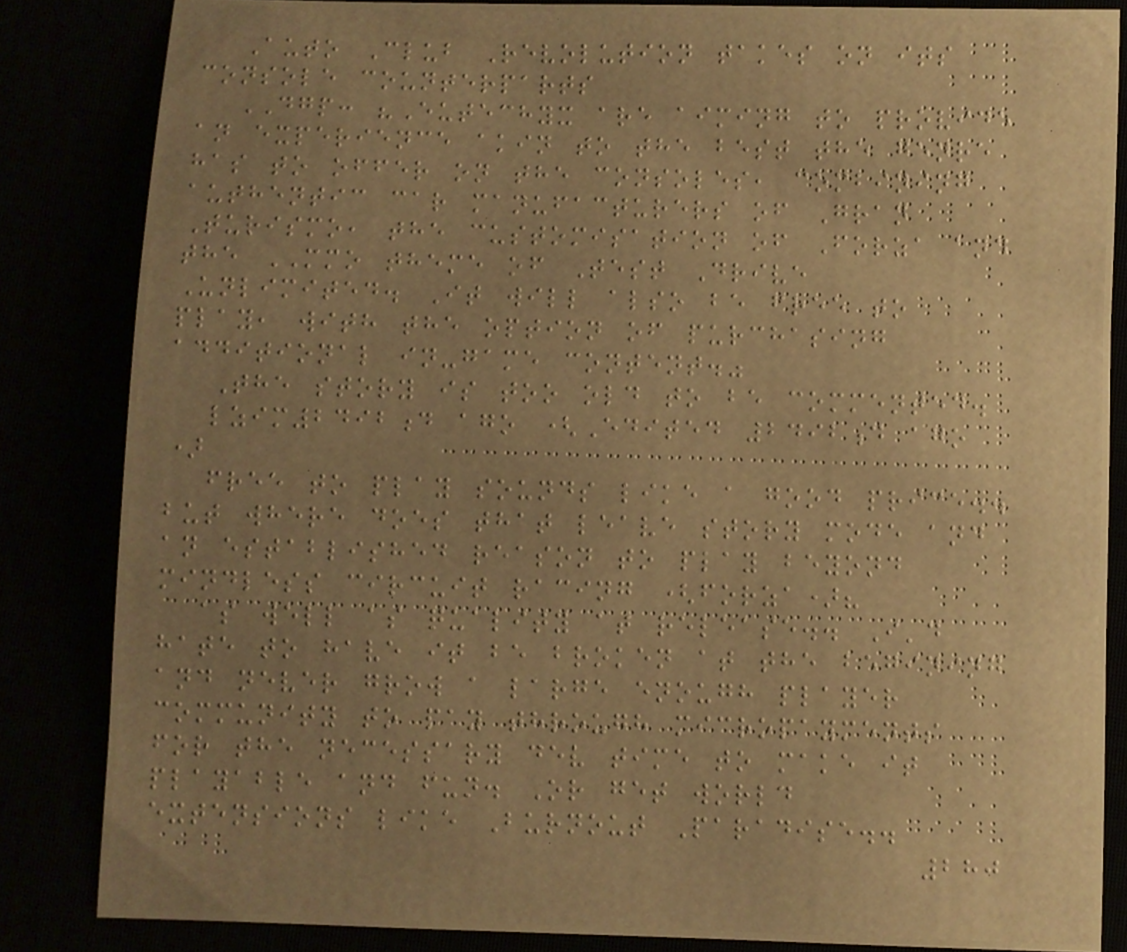Auto Club Revolution takes on its
console counterparts
DGP: "Eutechyx are aiming to provide
an experience akin to the best the genre
has to offer on the consoles, combining
authentic car manufacturers of Gran
Turismo, the customisation of Forza and
the MMO theme of Test Drive
Unlimited. It will also be free to
play, with the option of purchasing
additional in-game content."
The story is too old to be commented.
lzim2492d ago (Edited 2492d ago
)
free to play sounds like a good price..
but where does that leave story mode and
an established reason to play beyond
mindless circuit racing (forza)?
as well as quality at release.. I'd
hate to have it be broken at the begining
and never grow a large enough player
community to pay through micropayments
for the necessary dev time to make it
playable and fun. Or get world
extensions like Burnout Paradise..
280
